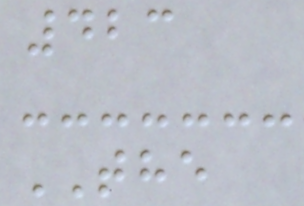423
THE
